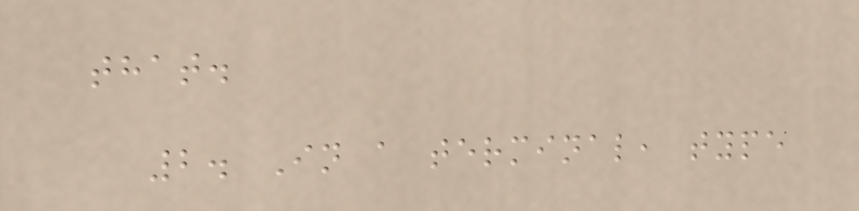that.
2. In a terminal, type
